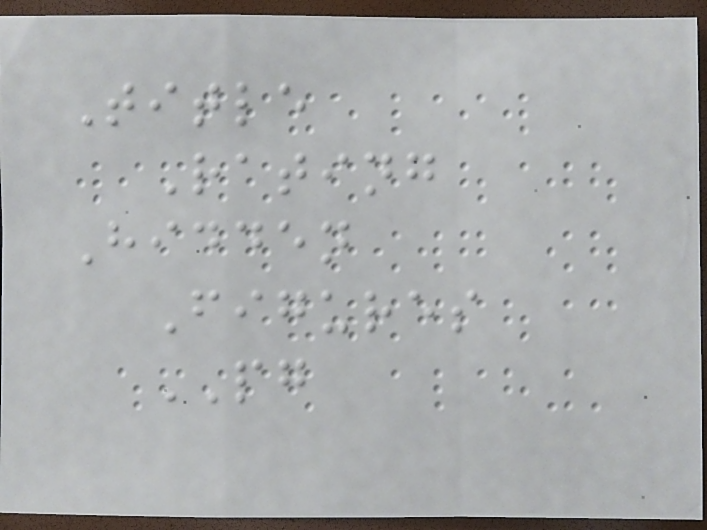Title
Rating
Hidden
Figures
PG
